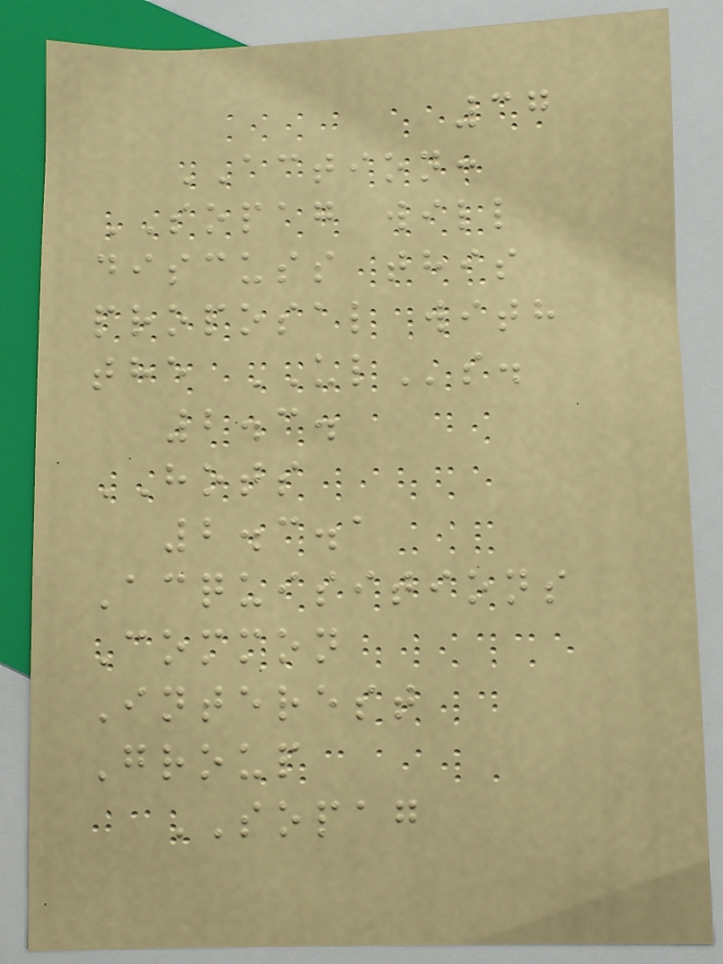37
ACTION:
SOPAG will
discuss this
proposal with
the ULs.
2.3.
HOTS
2.3.1
Acquisitions
Common
Interest
Group
SOPAG
